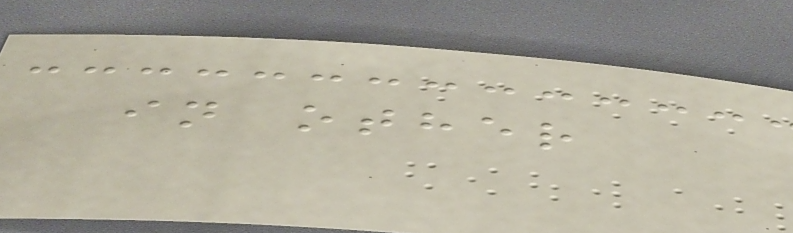in other
